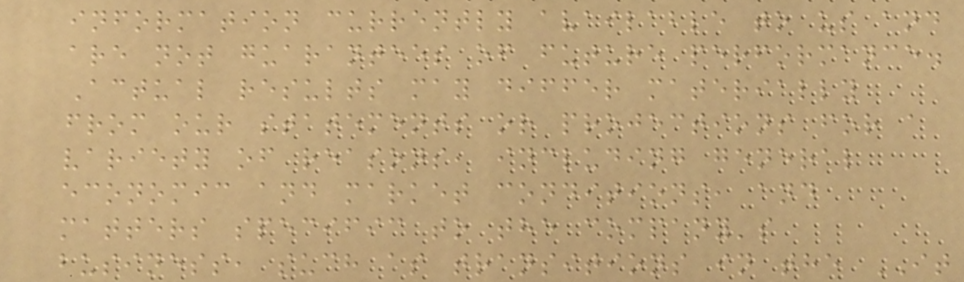information currently available to us and
are not guarantees of future performance.
Actual results may differ materially
from our statements or projections for a
variety of reasons, including general
economic and market conditions, and
matters specific to the company's
business, such as transitions in the IT
